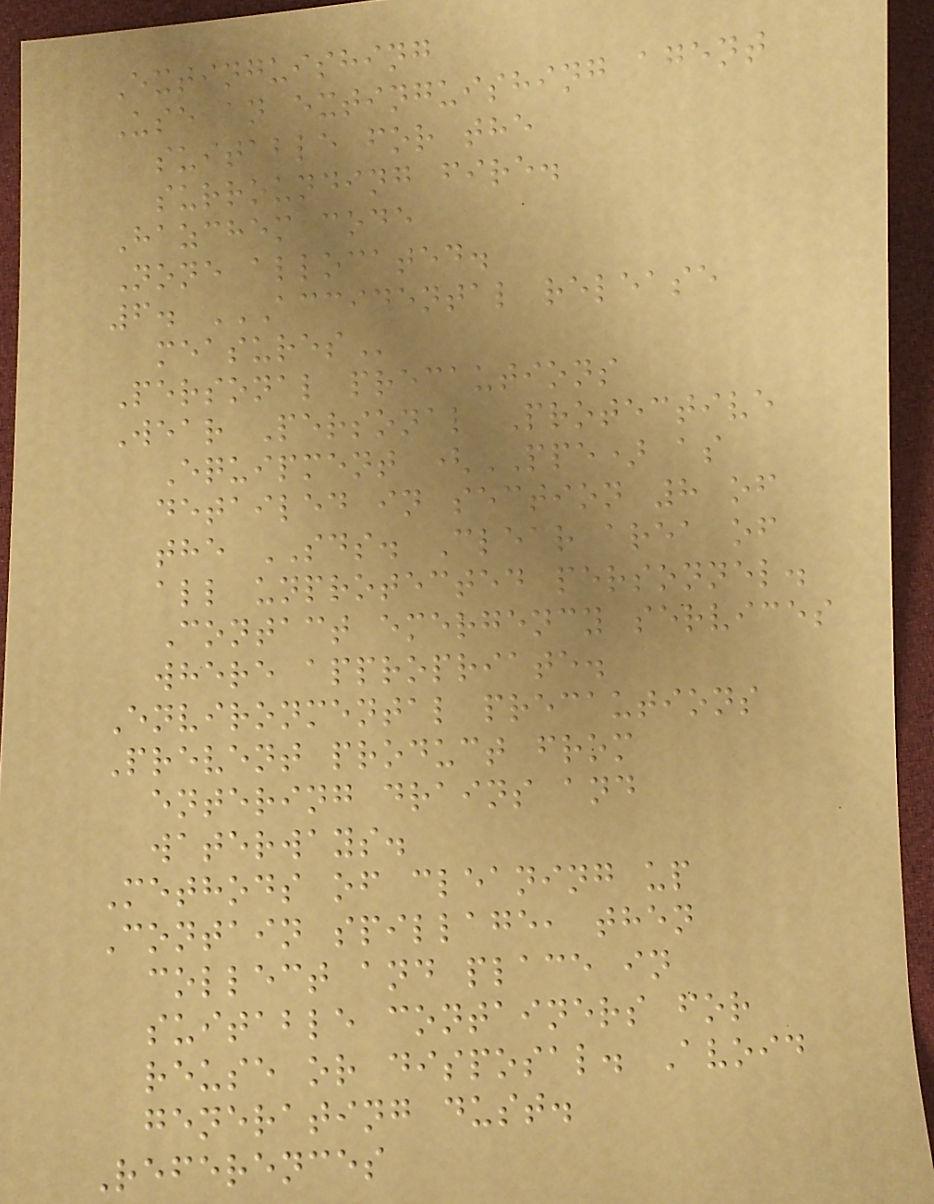Extinguishing
Use an extinguishing agent
suitable for the
surrounding fire.
Hazchem code
None allocated.
6. ACCIDENTAL RELEASE
MEASURES
Personal precautions
Wear Personal Protective
Equipment (PPE) as
detailed in section 8 of
the SDS. Clear area of
all unprotected personnel.
Contact emergency services
where appropriate.
Environmental precautions
Prevent product from
entering drains and
waterways.
Methods of cleaning up
Contain spillage, then
collect and place in
suitable containers for
reuse or disposal. Avoid
generating dust.
References
